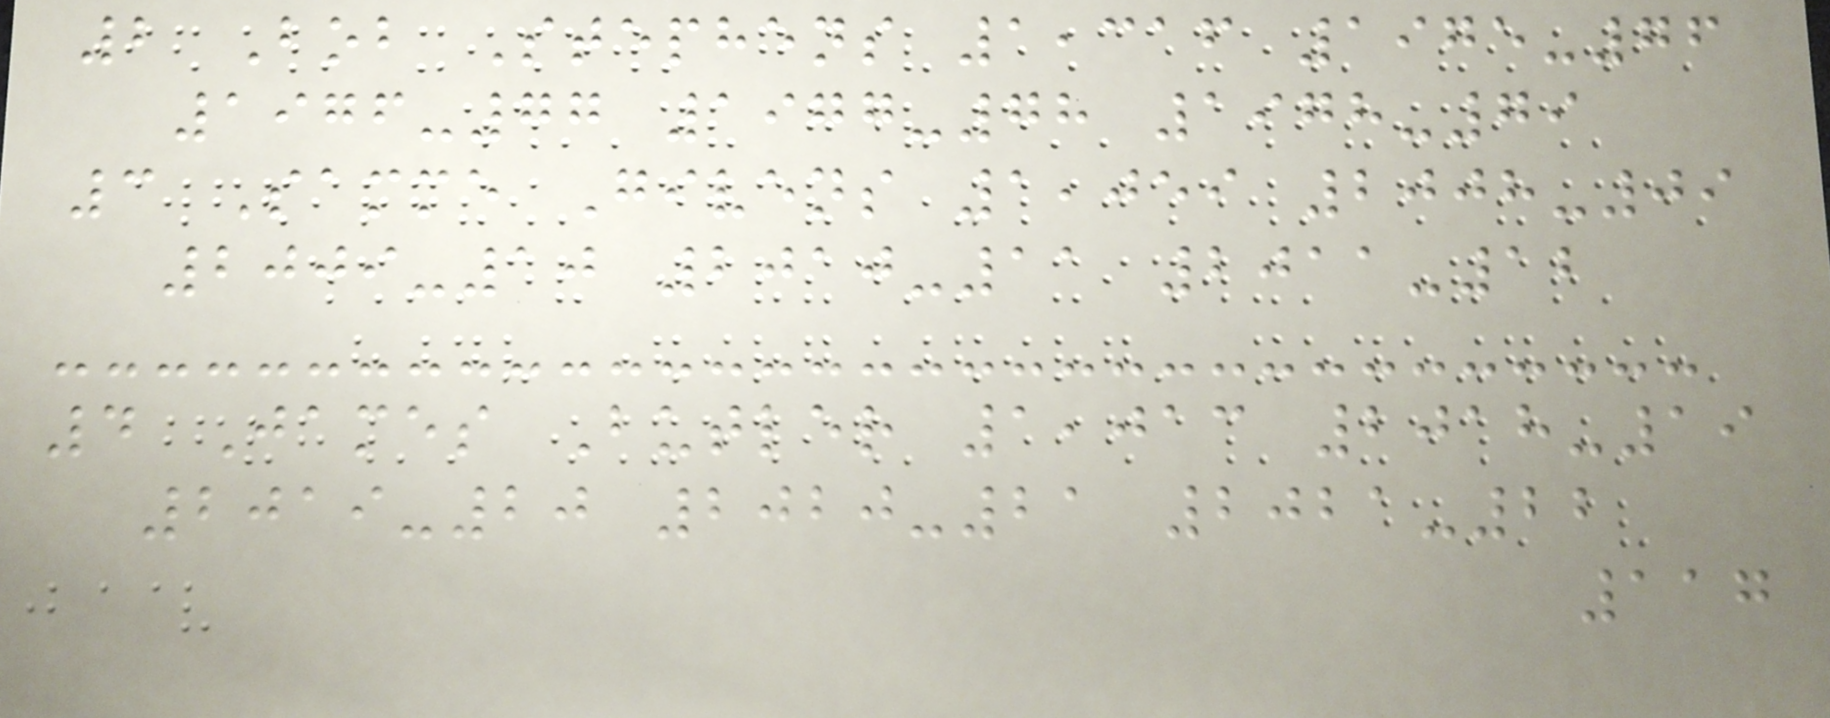2 Bob Stephens 1,316 1975-76
1976-77 1977-78 1978-79
3 Samme Givens 1,059 2008-09
2009-10 2010-11 2011-12
4 James Butler 1,013 2018-19
2019-20 2020-21 2021-22
117
